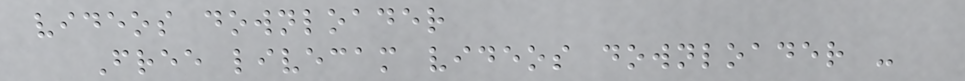videos downloader
Free livecam videos downloader -
